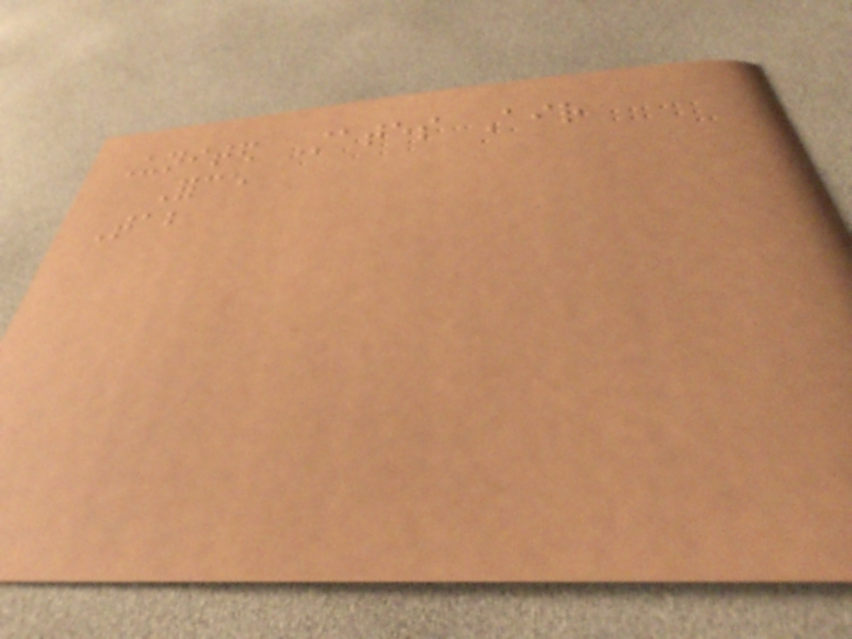United States Air
Force
Tab
